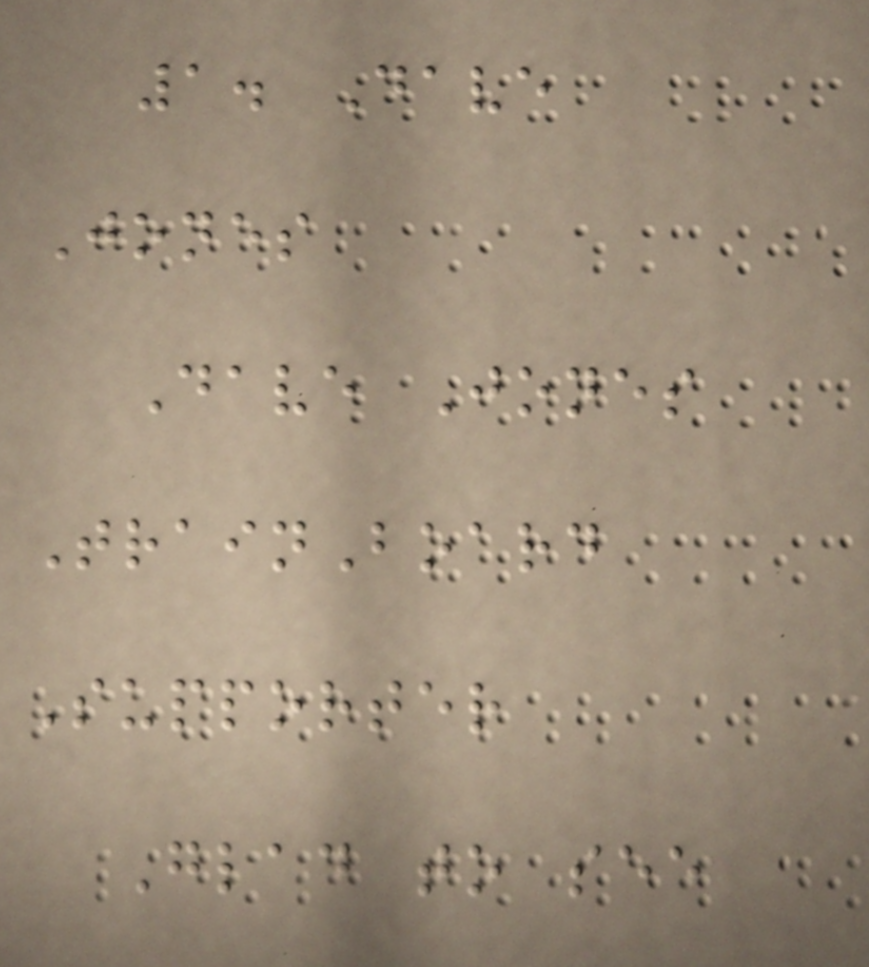1. Dave
Jones
Dave Jones
TrainBoard
Supporter
Glad to see
